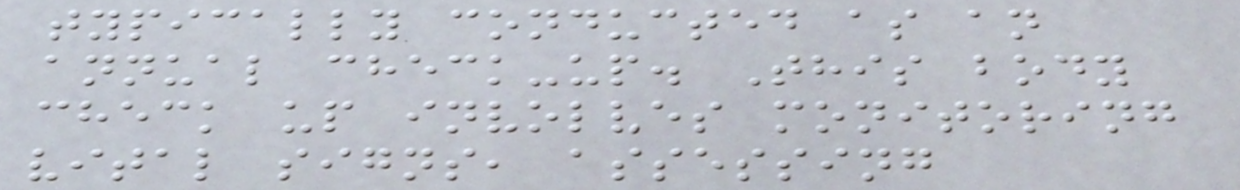typically conducted as an
annual check-up. This body
check up involves monitoring
vital signs, assessing
